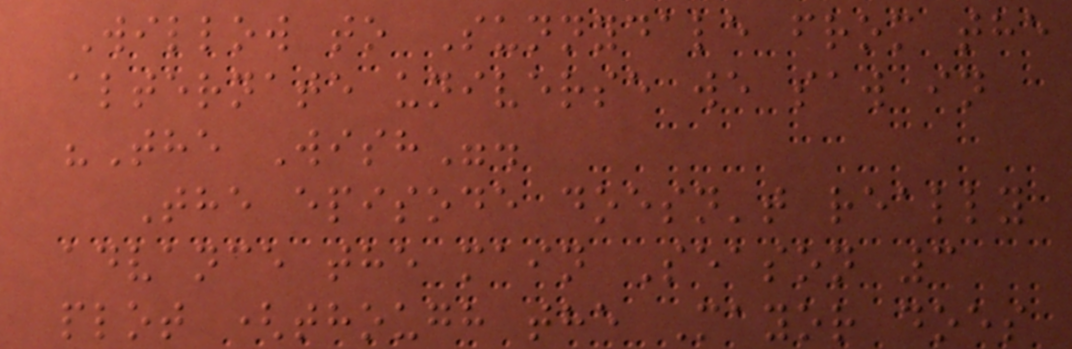Willow to Sunnydale from the
alternate universe we saw in
"The Wish".
The episode doesn't really
advance the main Season 3
plot (though the Mayor does
